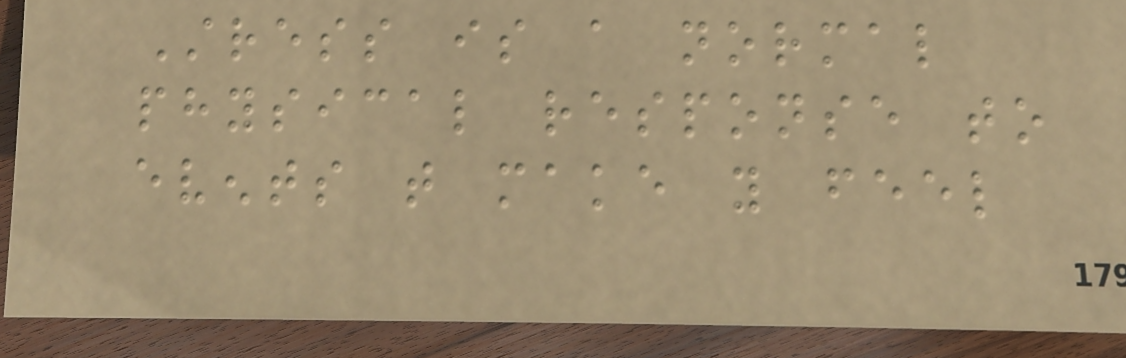Stress is a normal
physical response to
events that make you feel
